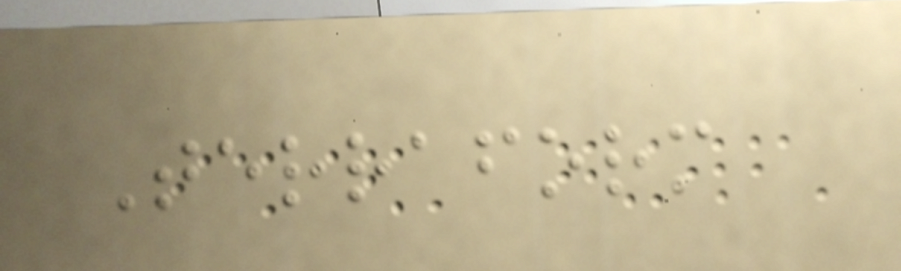Terraform
